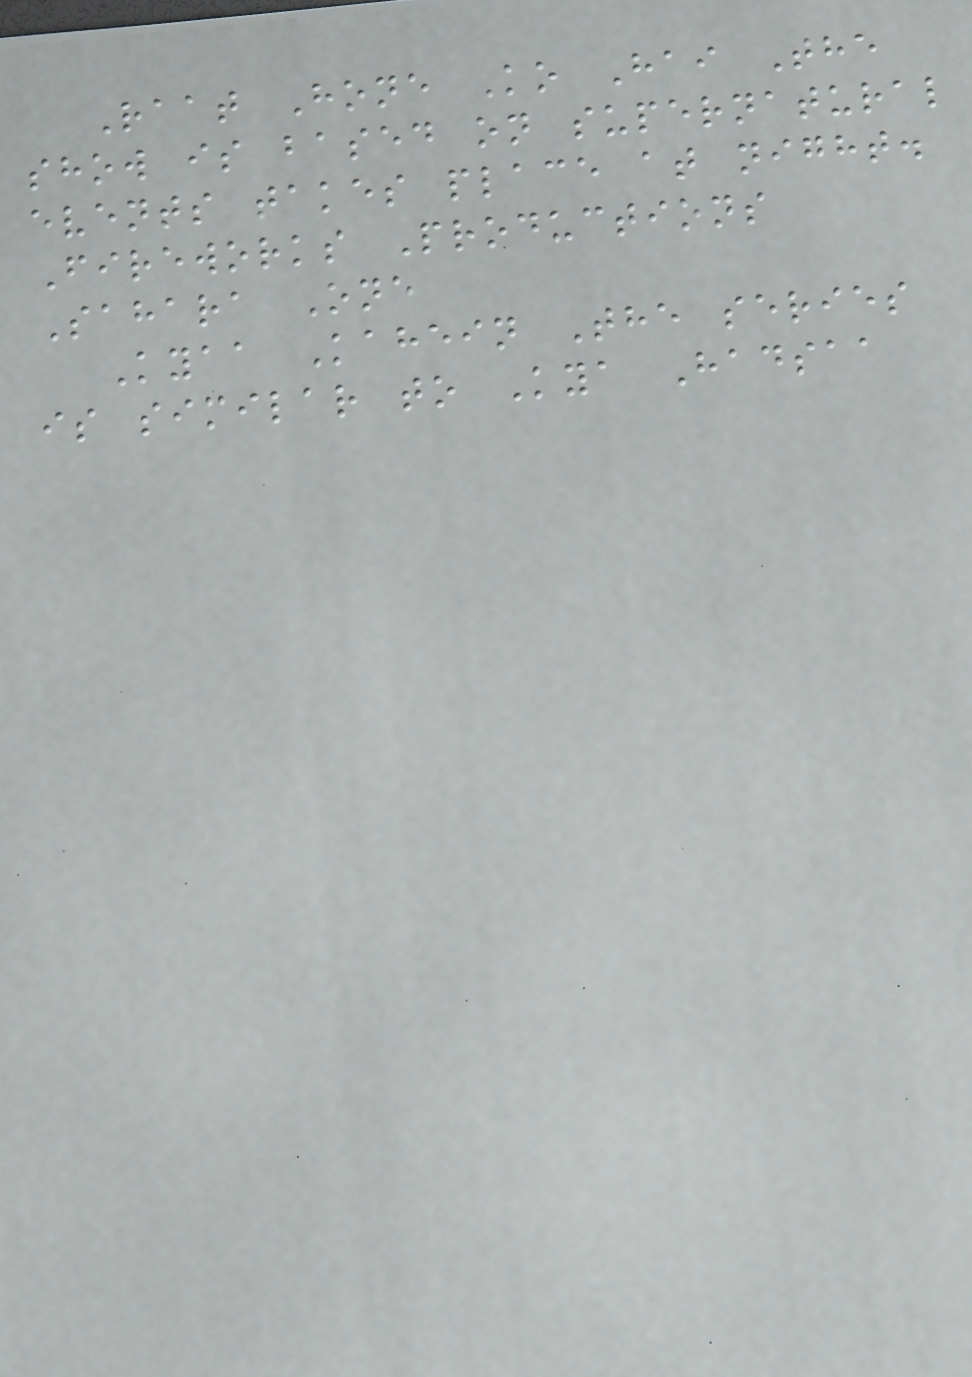Raat Hone Ko Hai The
show is based on supernatural
events takes place at night.
Fireworks Productions
Sahara One
Kyaa Kahein The series
is similar to Kya Hadsaa
